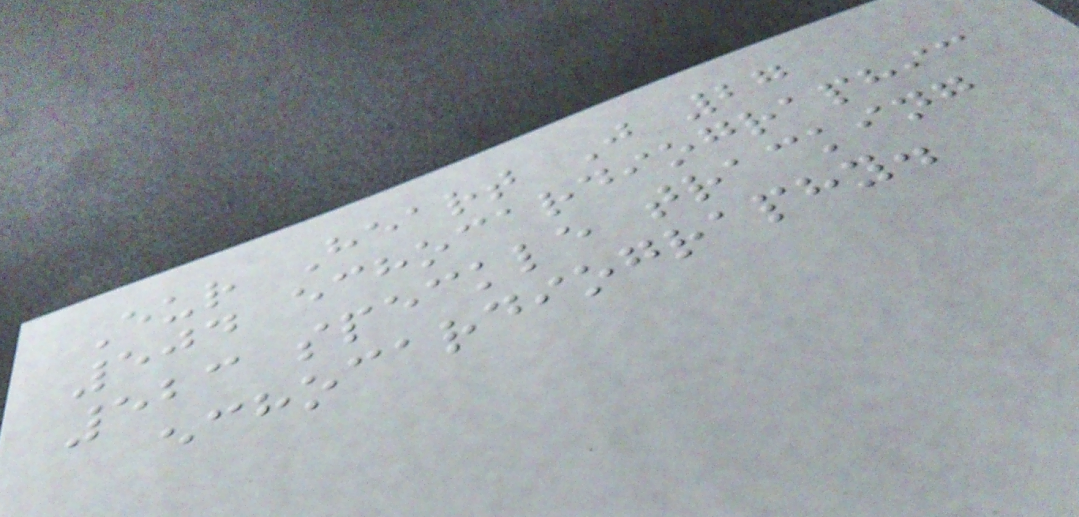Eur Heart J 27
504 echocardiographic
523 speckle tracking
echocardiography.
